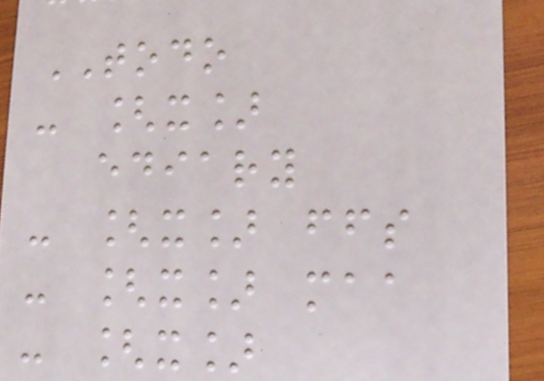TODO
- [x]
ediary
- [x] ffs
- [x] maa
- [x]
